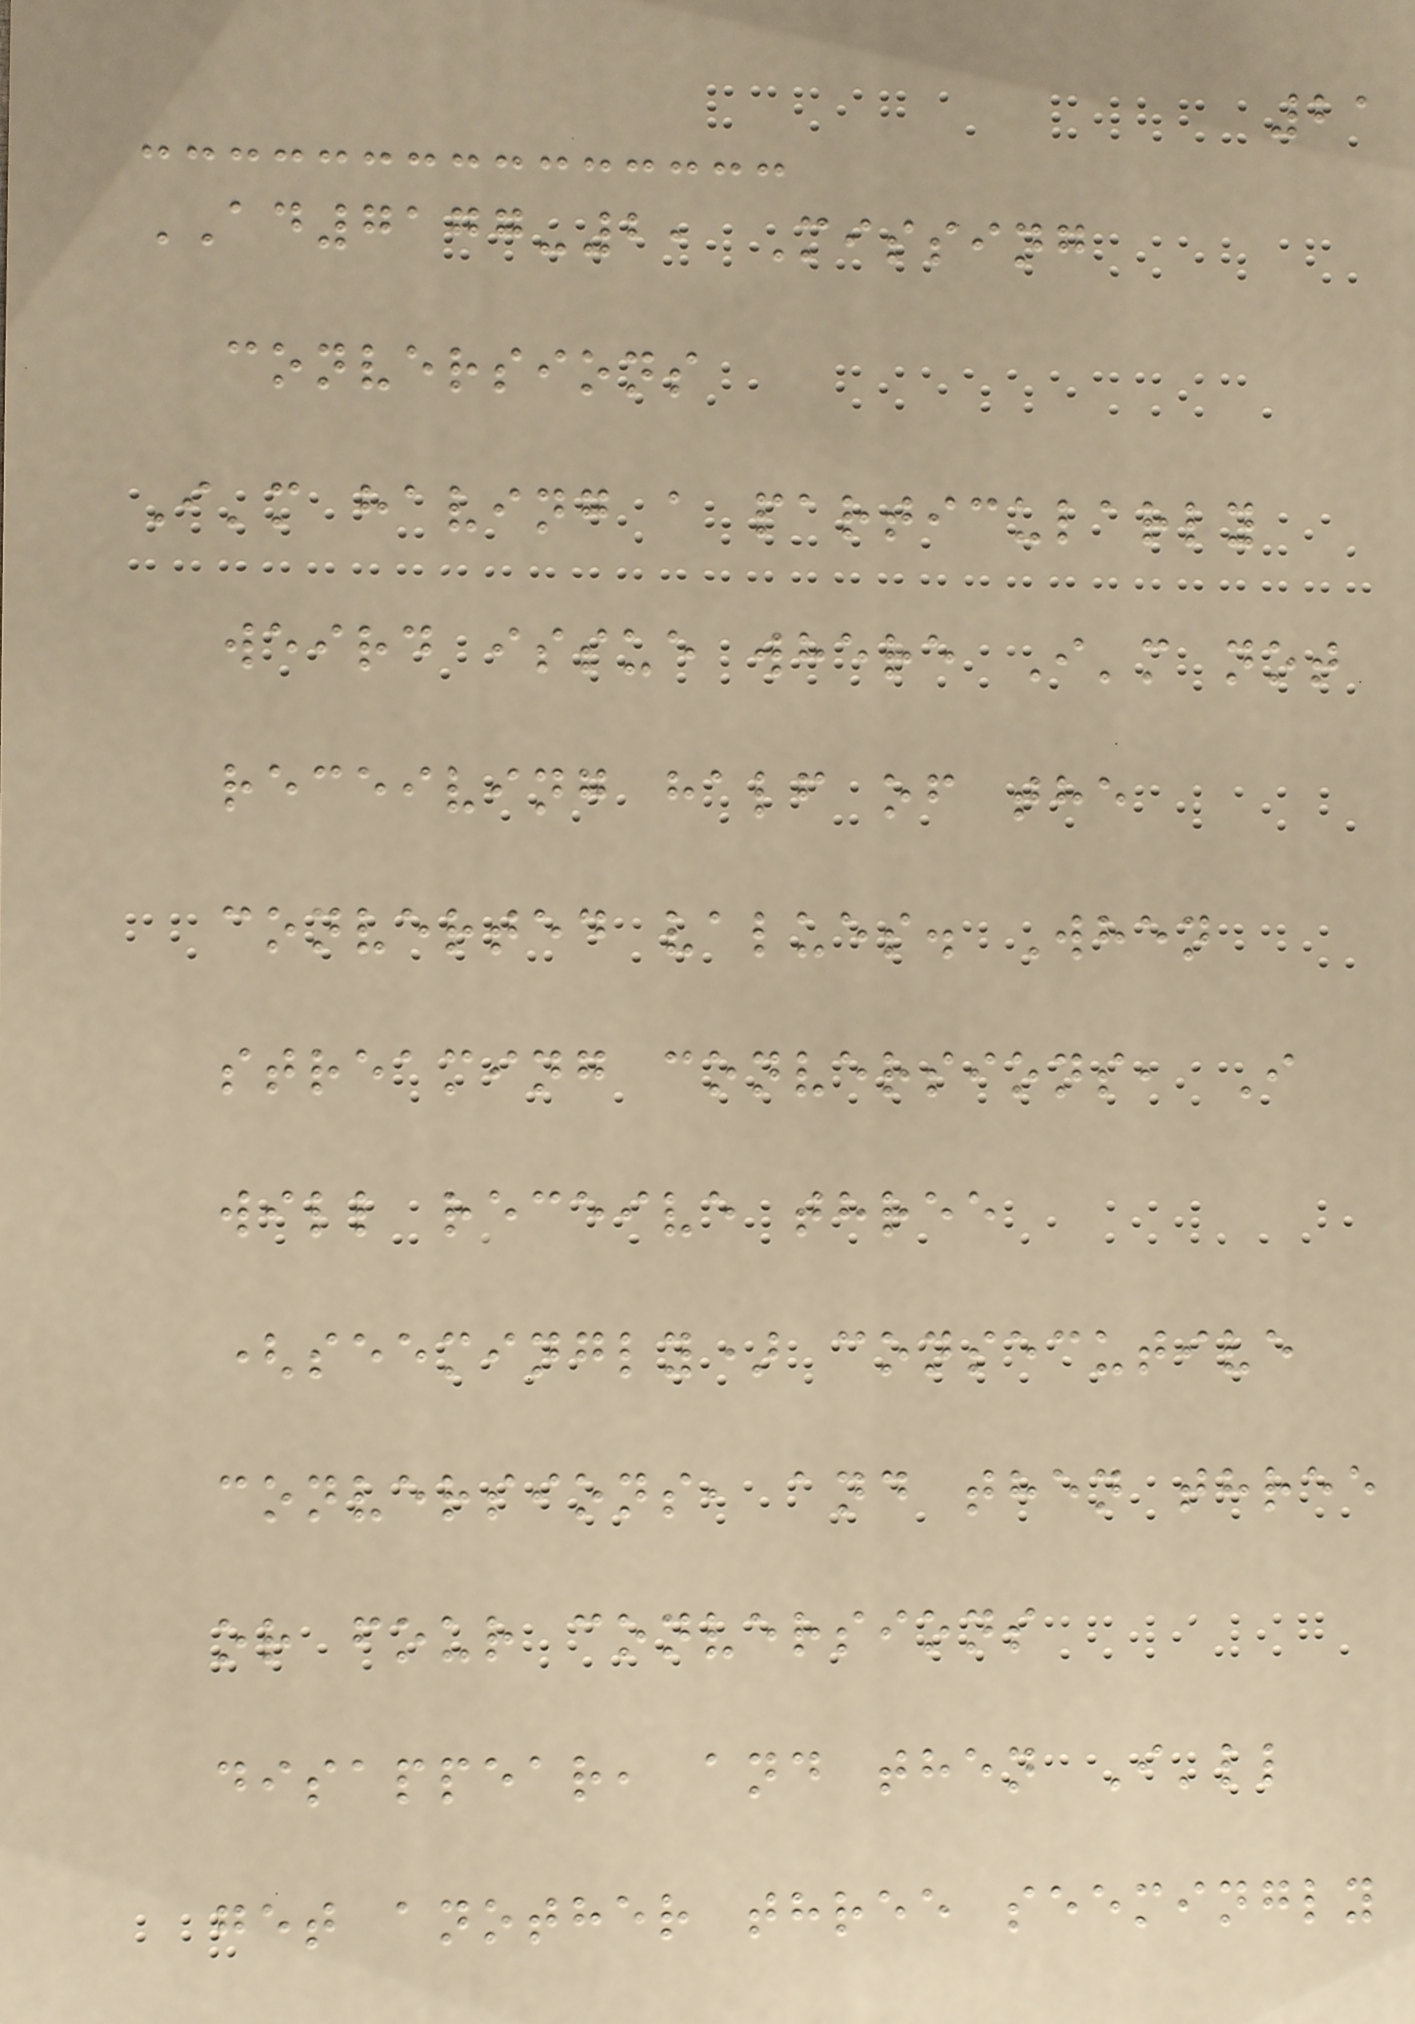21
AD7177-2, Missing
conversions
I'm having a particularly
weird issue where I'm not
receiving half of the
converted values. When
streaming conversions, I
will receive three
(seemingly) consecutive
conversions, and then three
or four conversions
disappear, and then I'll
get another three seemingly
